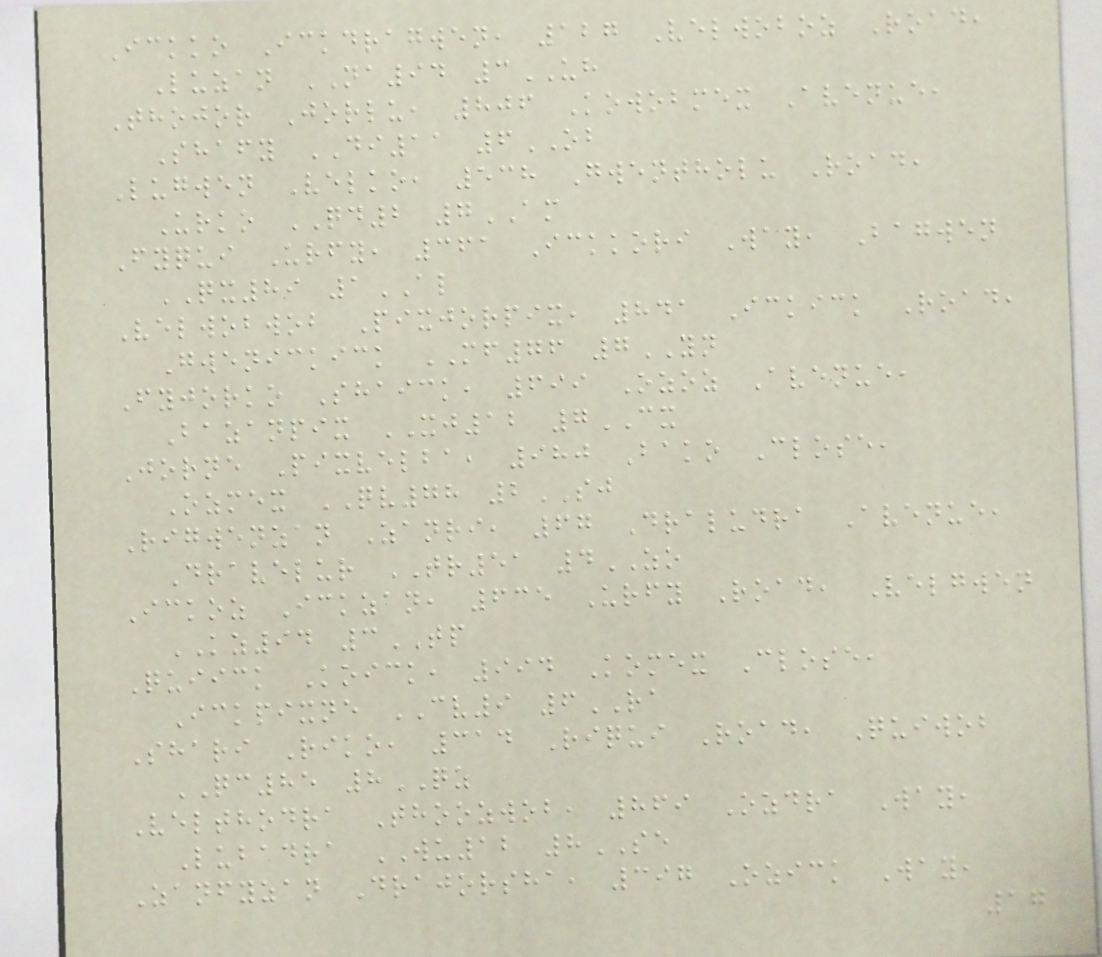Ickko Ickdragwen, 127 Velwoboz Road,
Luzan NA94 3UH
Thojor Jorlu, 806 Kowobmex Avenue,
Shafy DI11 6OB
Lugwen Velko, 538 Gwentholu Road,
Urko QD2 7AM
Fyqui Urfy, 361 Ickkori Way, Bagwen
QX89 1AL
Velwobwob Pixjorpix, 841 Ickick Road,
Gwenickick MF76 7YN
Fyjorko Shaick, 699 Ozoz Avenue,
Bazanpix XJ12 7CX
Jorne Pixvelba, 980 Bako Close,
Ozmex QV78 2SJ
Rigwenzan Zanri, 67 Draludra Avenue,
Dravelur TR51 4ZO
Ickoz Ickzan, 635 Urfy Road, Velgwen
KZ94 3TP
Quiick Koick, 994 Komex Close,
Ickpixne CV9 6RA
Shari Riko, 314 Riqui Road, Quiwob
QC85 8QZ
Velthodra Thoozwob, 869 Ozdra Way,
Lubadra WU12 8SE
Zanfyzan Drajorsha, 397 Ozick Way,
17
